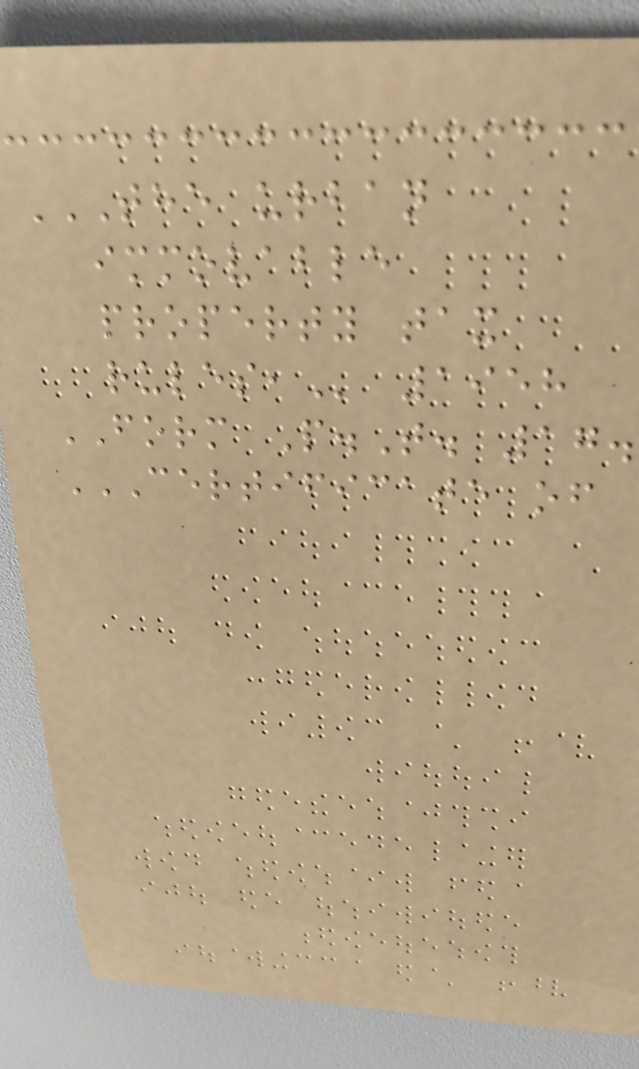THE URBAN
IMMOVABLE
PROPERTY TAX
RULES, 1958
FORM P.T. 17.
CERTIFICATE OF
